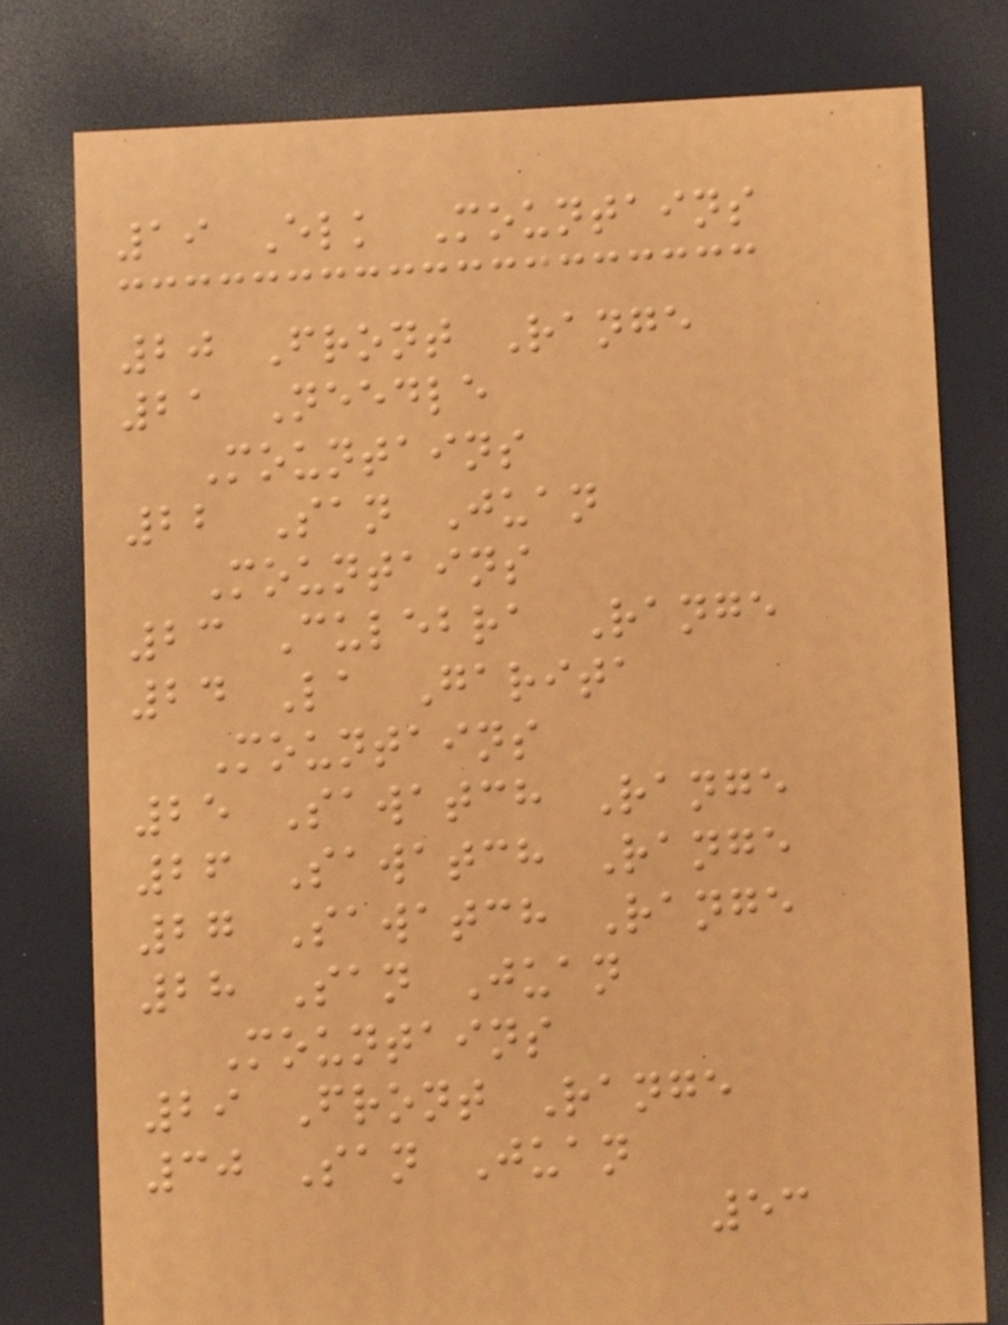19 Elk Mountains
20 Front Range
21 Needle
Mountains
22 San Juan
Mountains
23 Culebra Range
24 La Garita
Mountains
25 Sawatch Range
26 Sawatch Range
27 Sawatch Range
28 San Juan
Mountains
29 Front Range
30 San Juan
53
